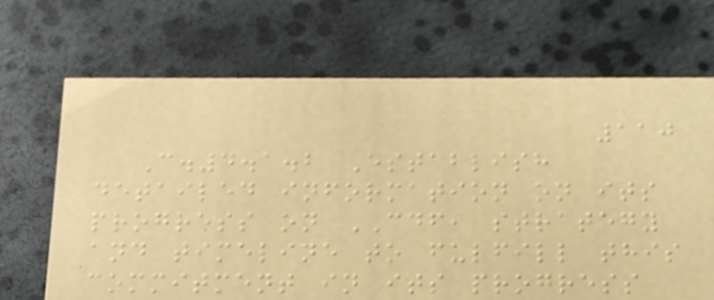110
C.4.1.2 Establish
detailed information on its
progress on CDF, strategy
and timeline to fulfill this
commitment in its progress
